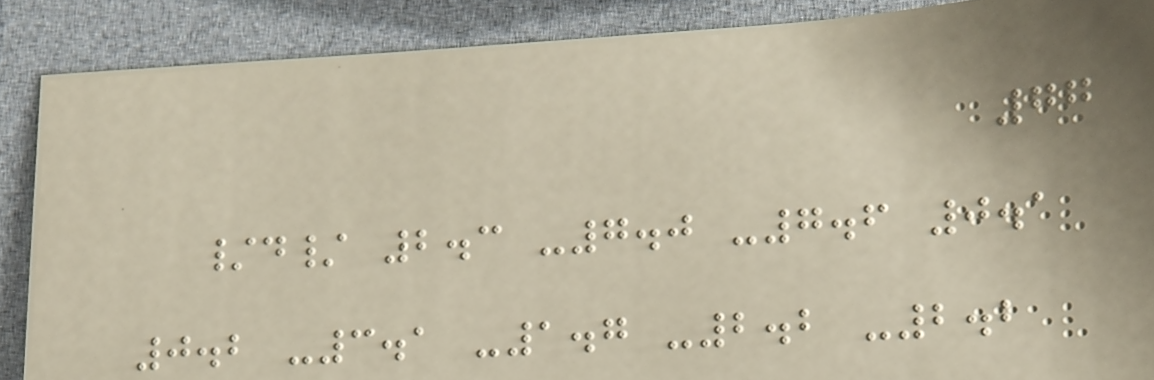77
/d/ 2.3 -7.0 -7.6 0.1
0.2 -3.1 -1.7 -2.2 -2.2
